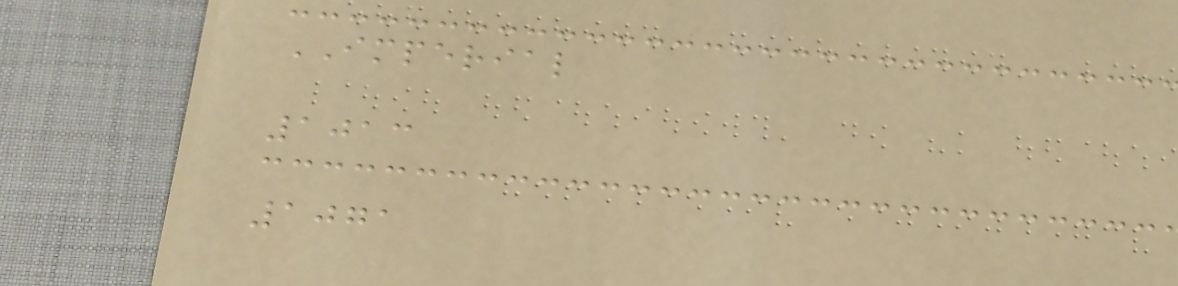IMPERIAL
1013
1071
